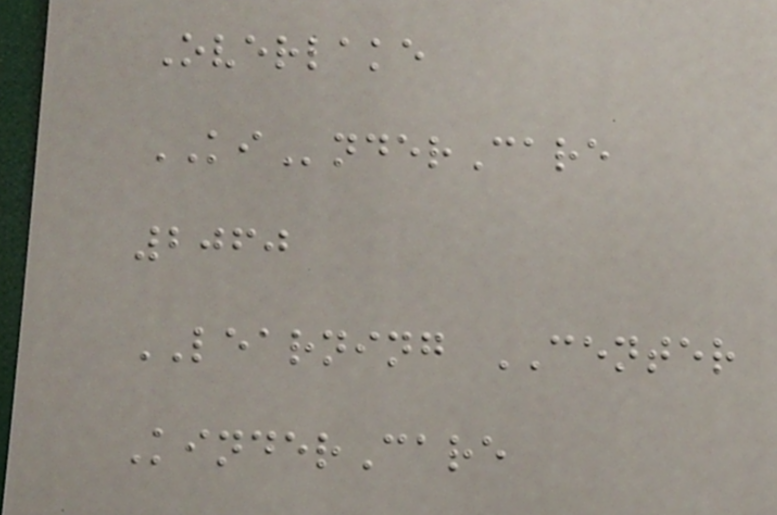Overlake
KInderCare
2060
LEARNING CENTER
KinderCare
